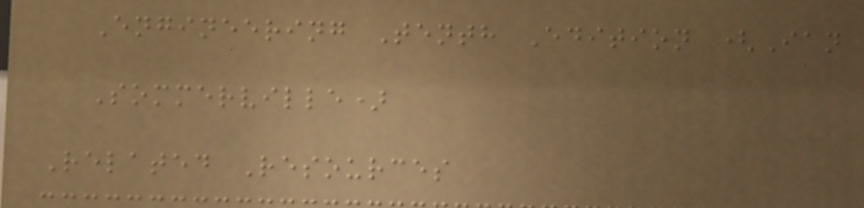Engineering Tenth Edition (Ian
Sommerville)
Related Resources
